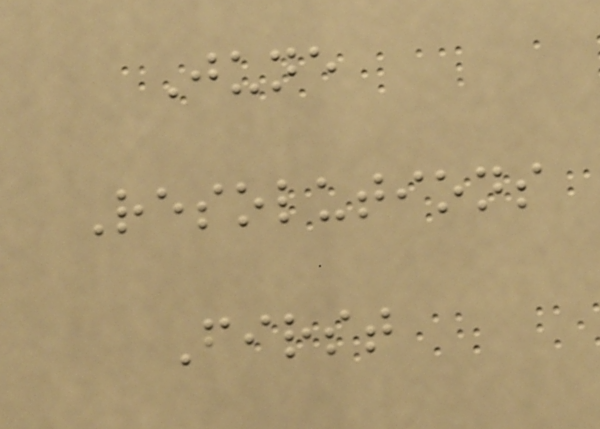June
Resolutions
First
